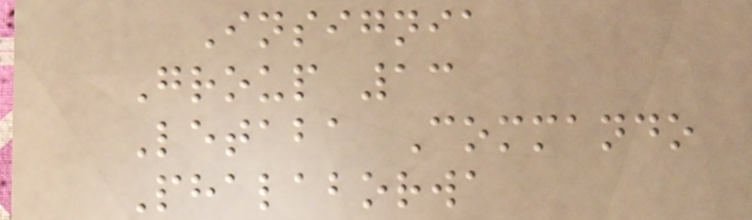Insignia
Group 13
Letaba Commando
Phalaborwa
